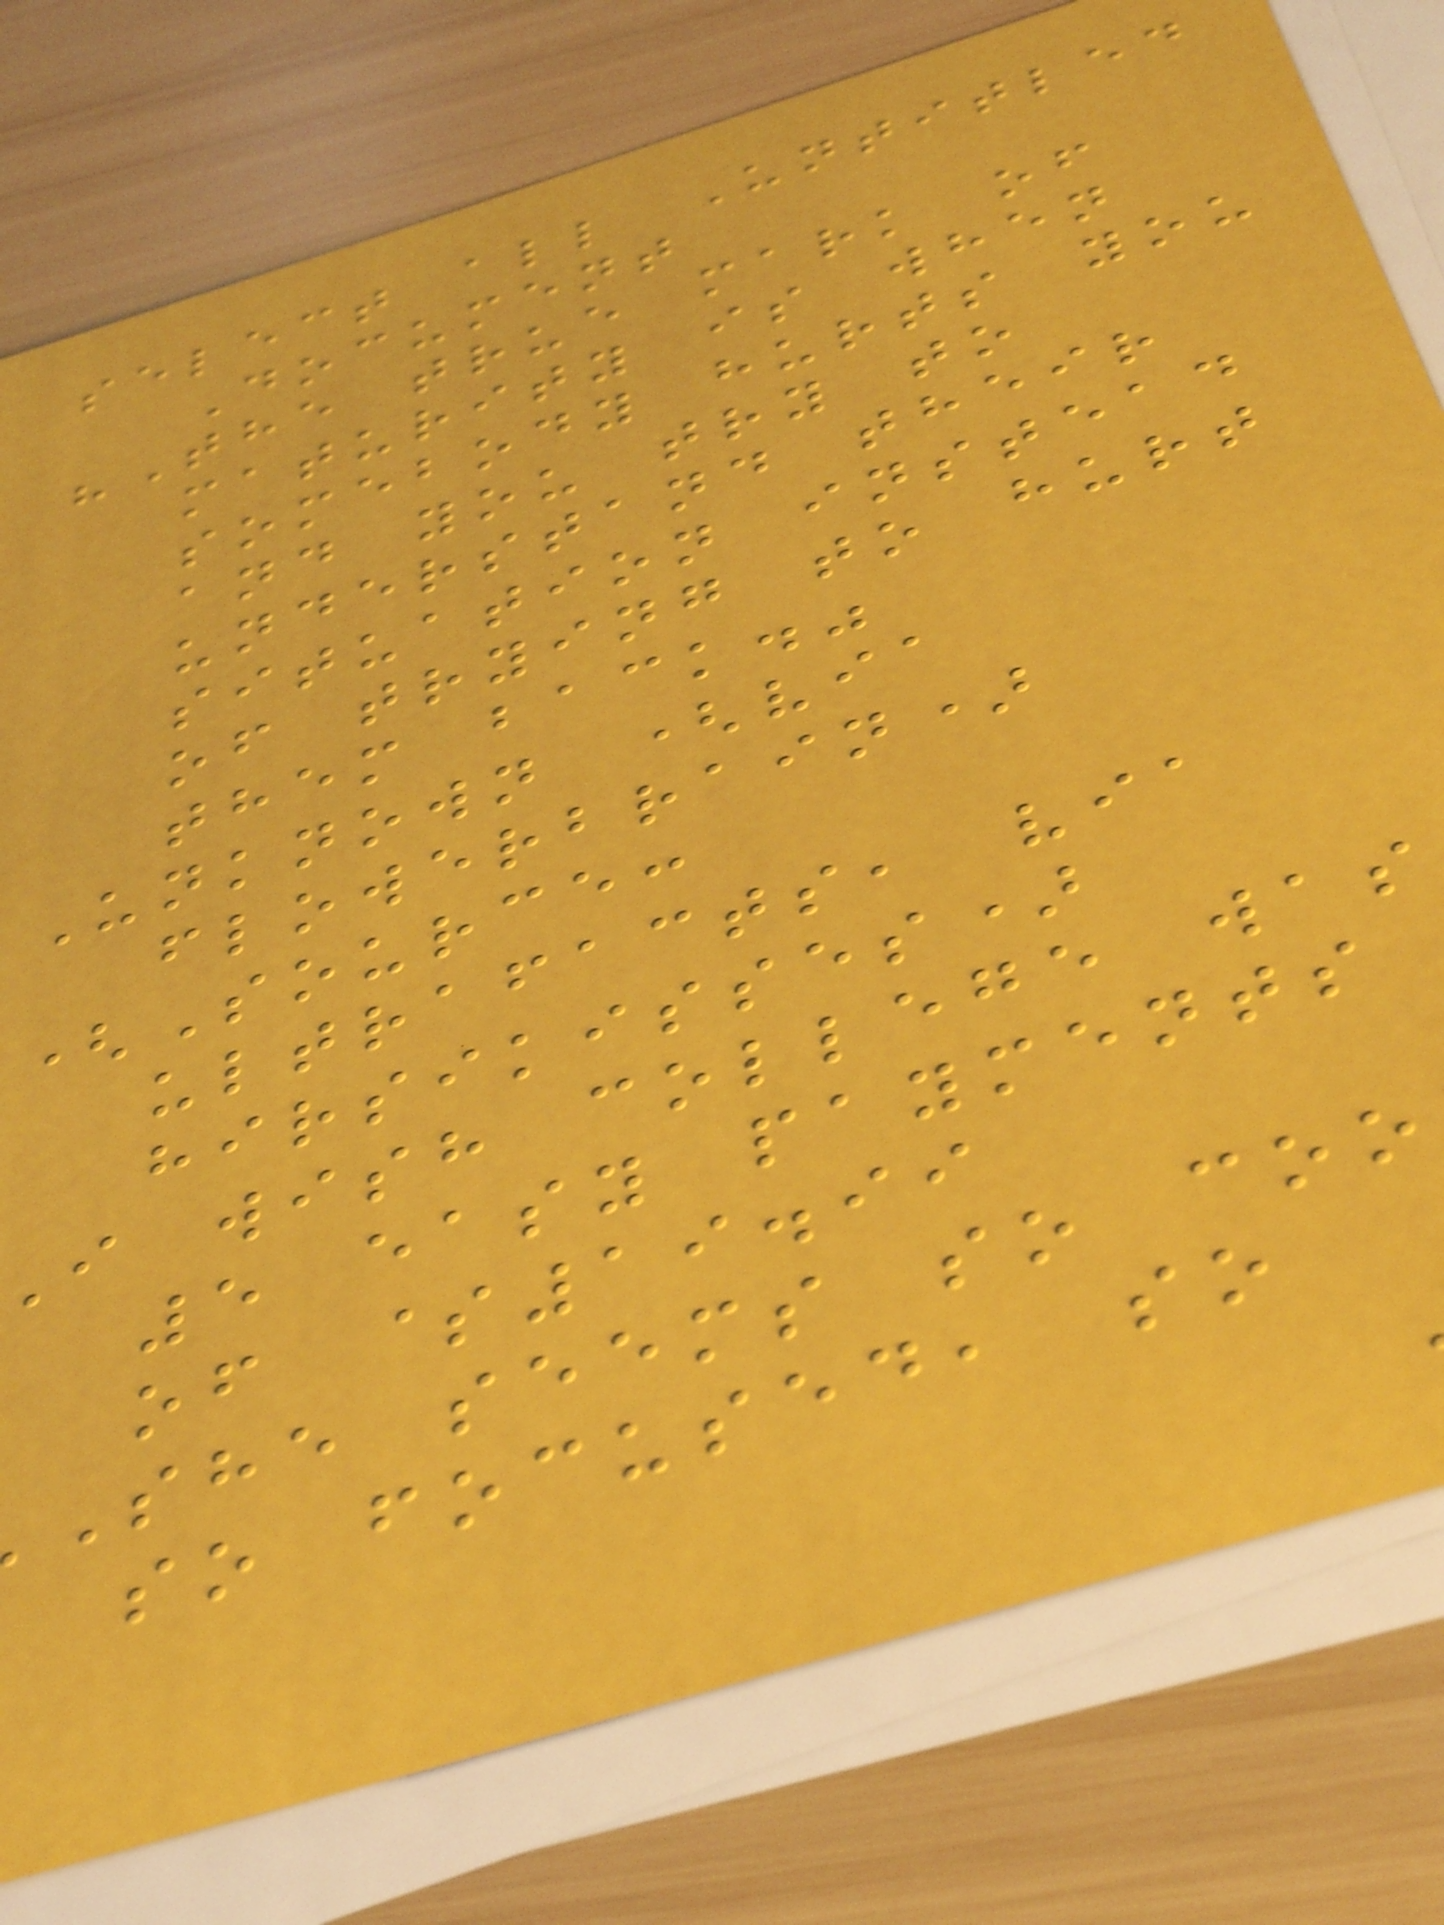select all Untitled
Document
"The true mark of
maturity is when
somebody hurts you
and you try to
understand their
situation instead
of trying to hurt
them back."
Unknown (via
flowerbrain)
(Source:
ultrafacts, via
hirsikisses)
i wish college was
5 easy payments
of $19.99
She seems so coo
so focused, so
